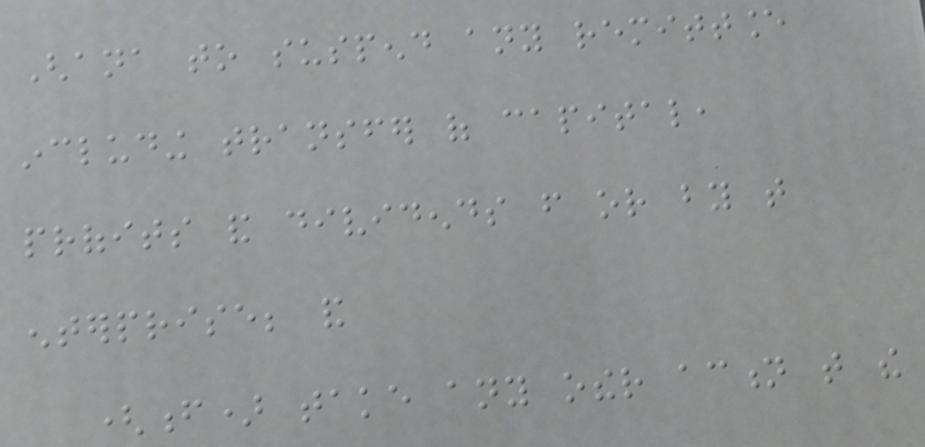Ghana to suspend any remittance
including transfer of capital,
profits and dividends from or by that
enterprise; and
(f) take any other action that the
